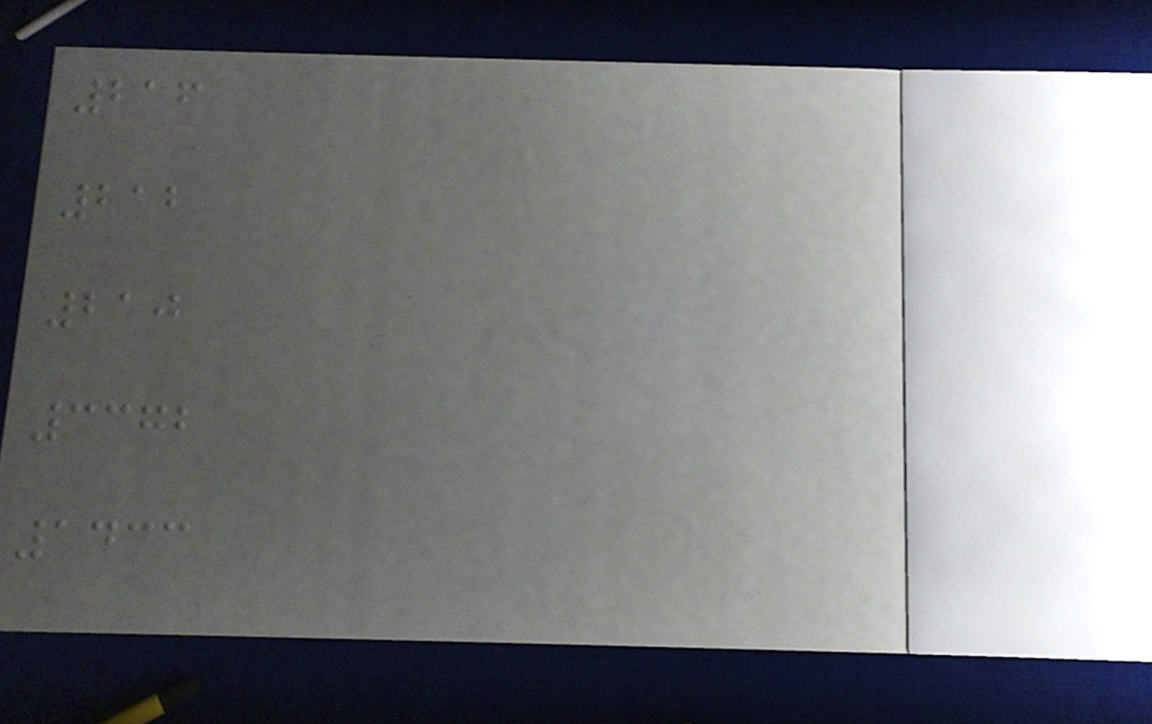216
212
210
3372
1433
